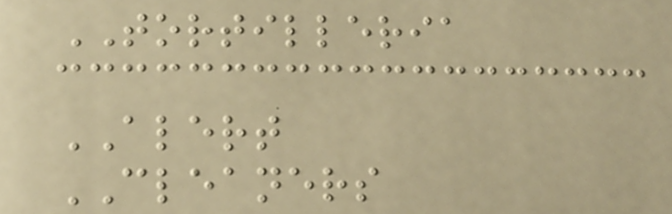TORTILLERIA
ALERT
CLEANERS
